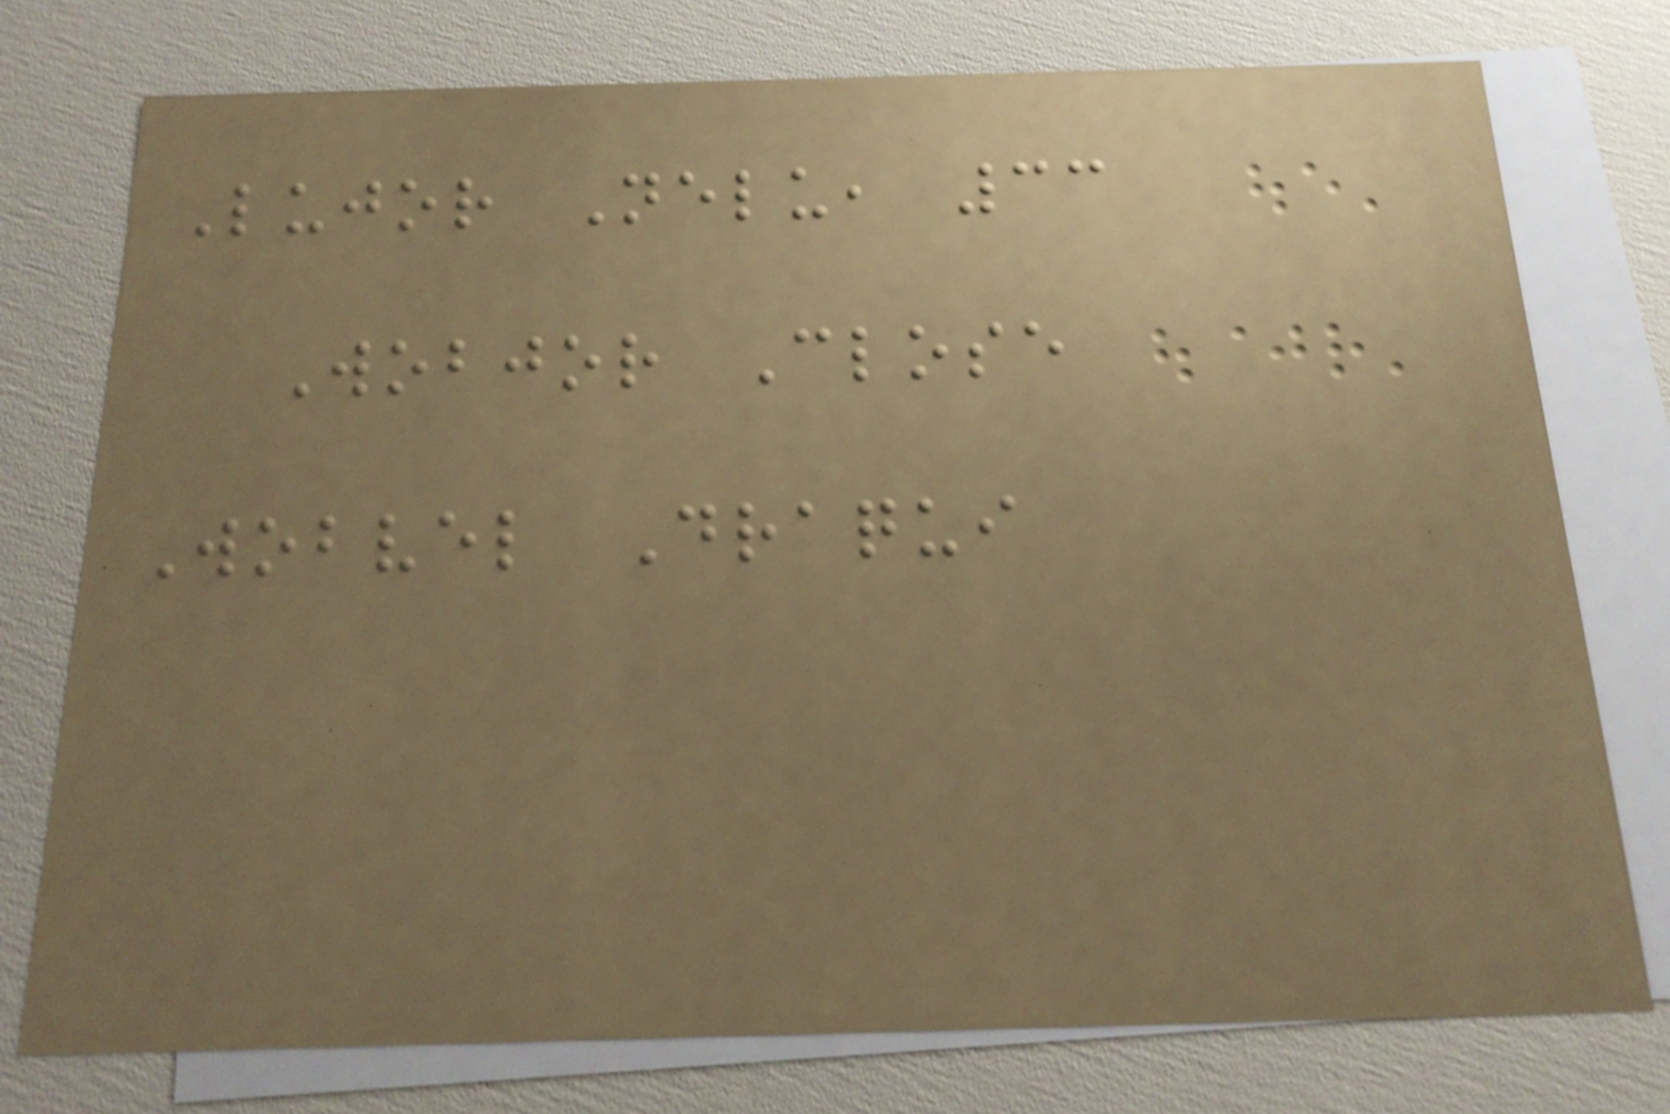Lujor Nelu, 33
Wobjor Close
Wobvel Draqui
